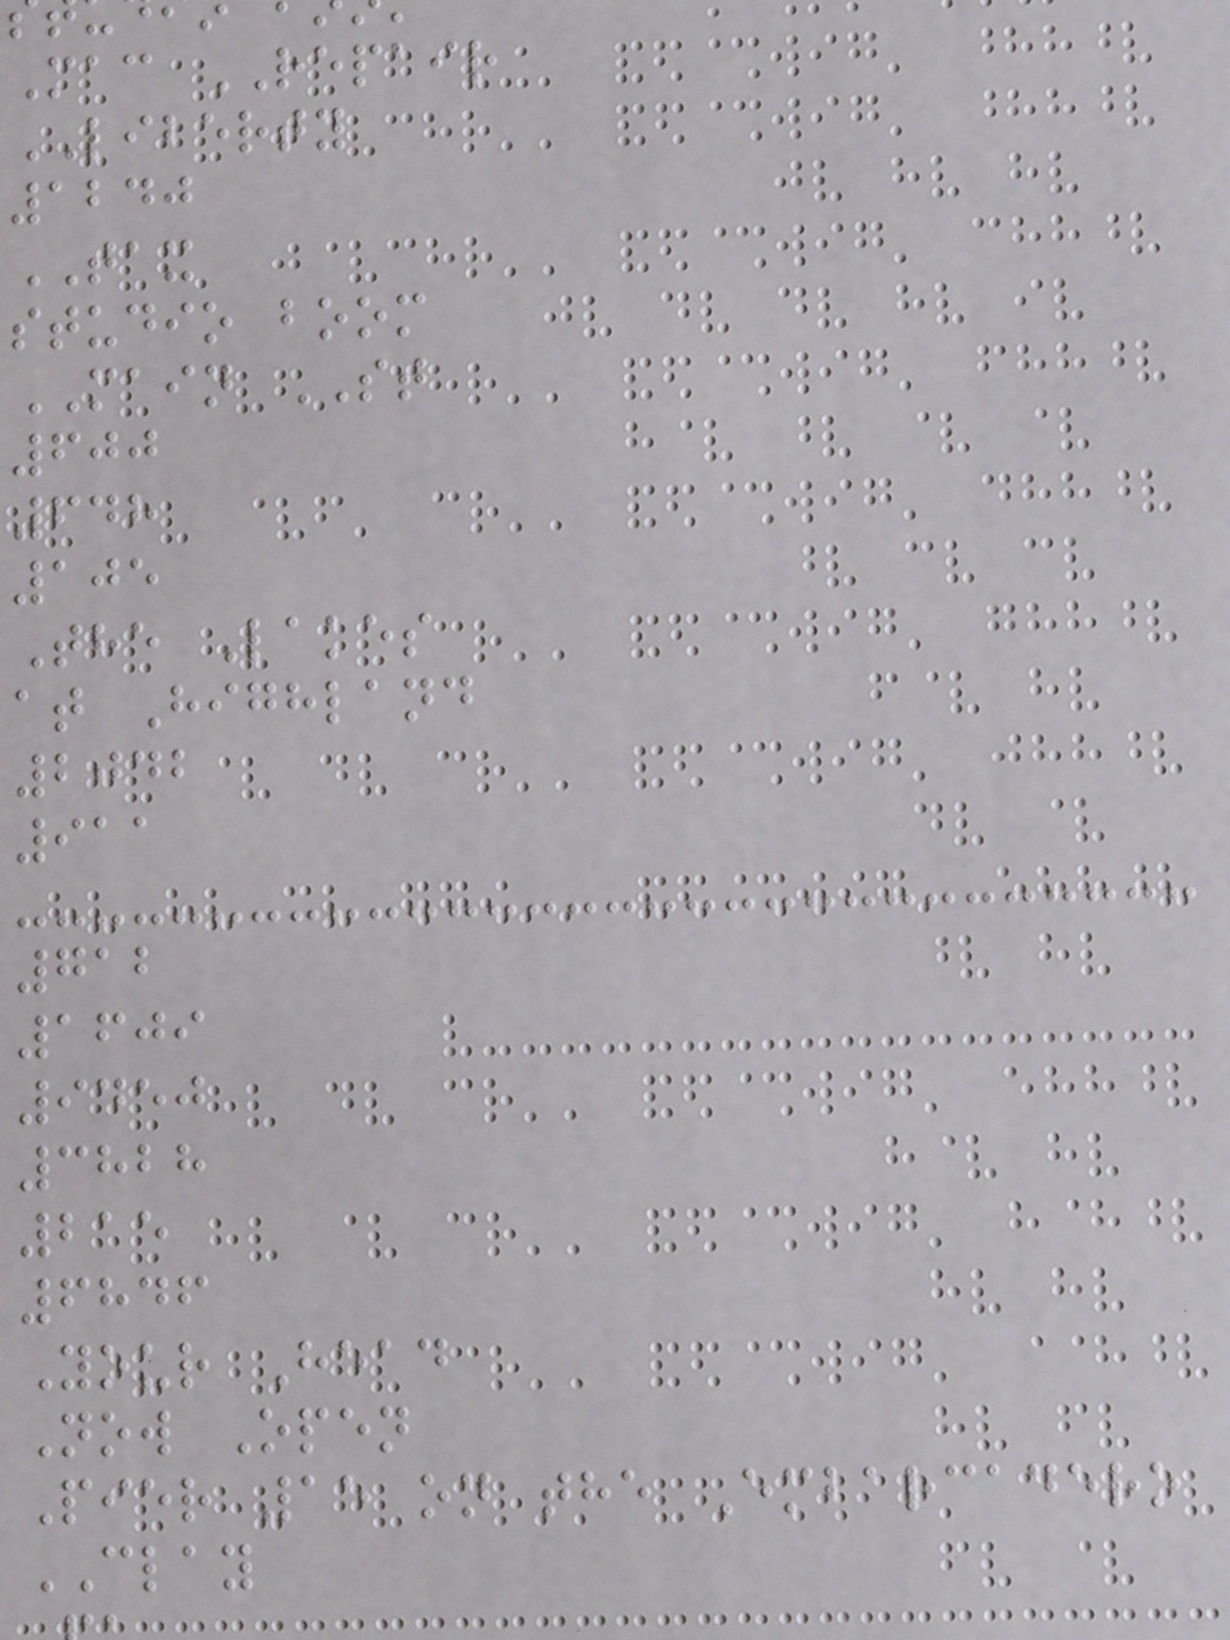Mac REPAIR
LIBERTY
1240
TAX
studio boom
MAIN ST
600
648
105
The Lakes
at Highland
2042
911
712
1609
9450
3828
215
6846
Your Head
Now Open
Pier 15 on the Embarcadero
CLAY
